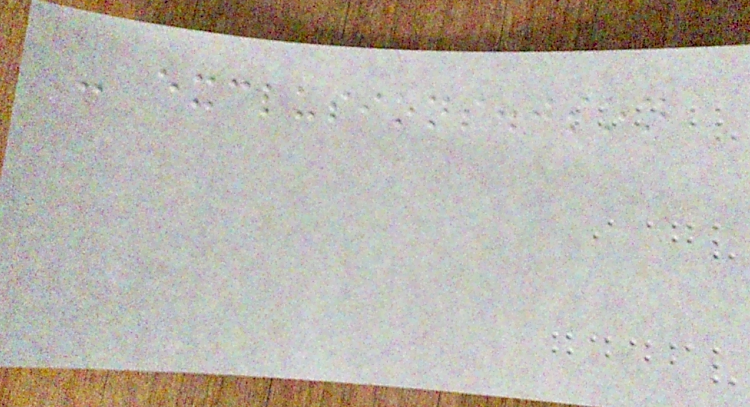- exclusions.json
